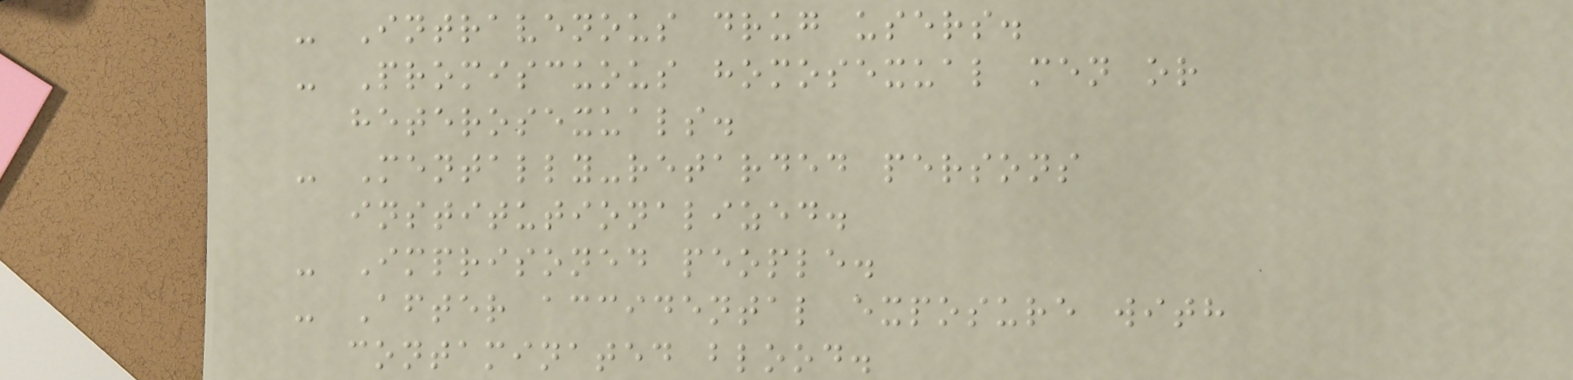- Intravenous drug users.
- Promiscuous homosexual men or
heterosexuals.
- Mentally-retarded persons
institutionalized.
- Imprisoned people.
- After accidental exposure with
contaminated blood.
